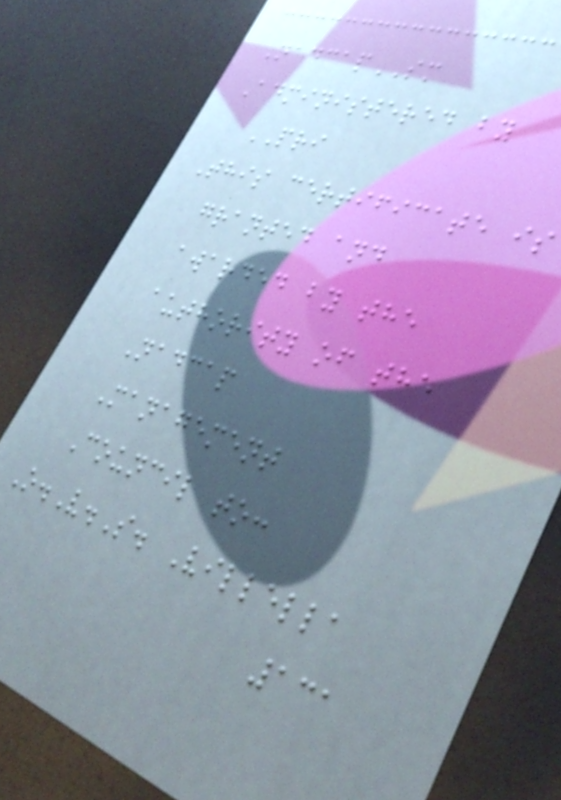NadcapSM
Administered by
PRI
This certificate is
granted and
awarded by the
authority of the
Nadcap
Management
Council to:
O.V.S. Villella
131
